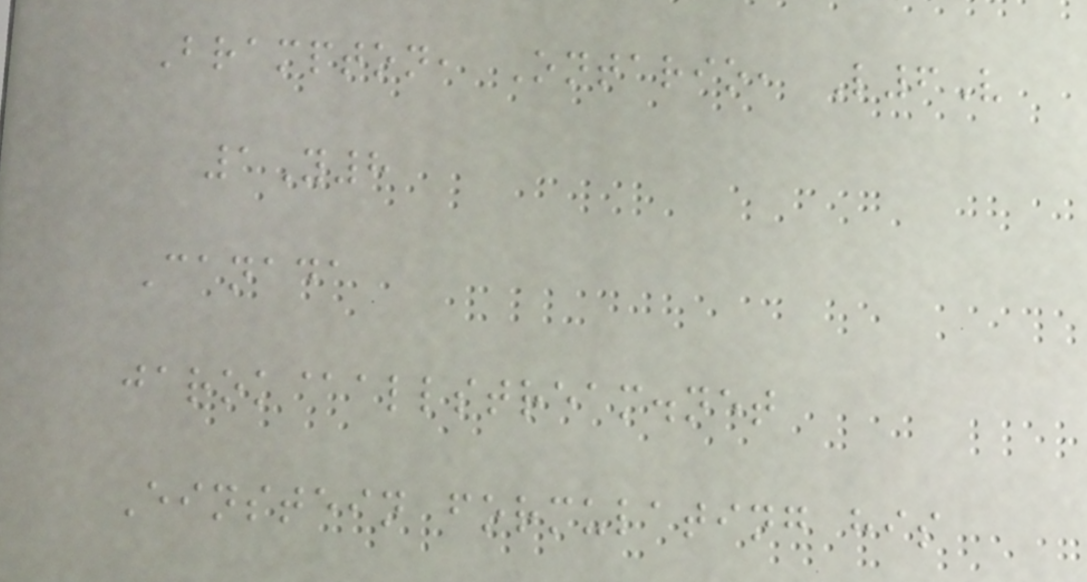Brampton, Ontario, L6V
1Y8
Canada
jarok@allstream.net
Einstein formulating his
